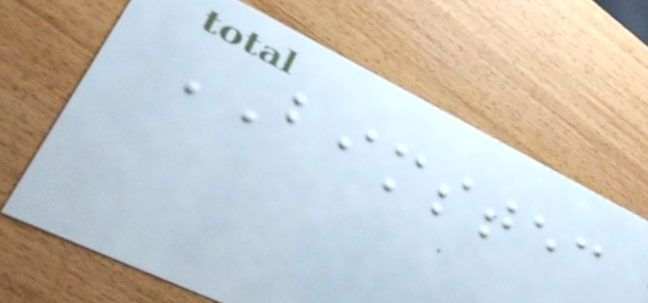BIMSTEC
